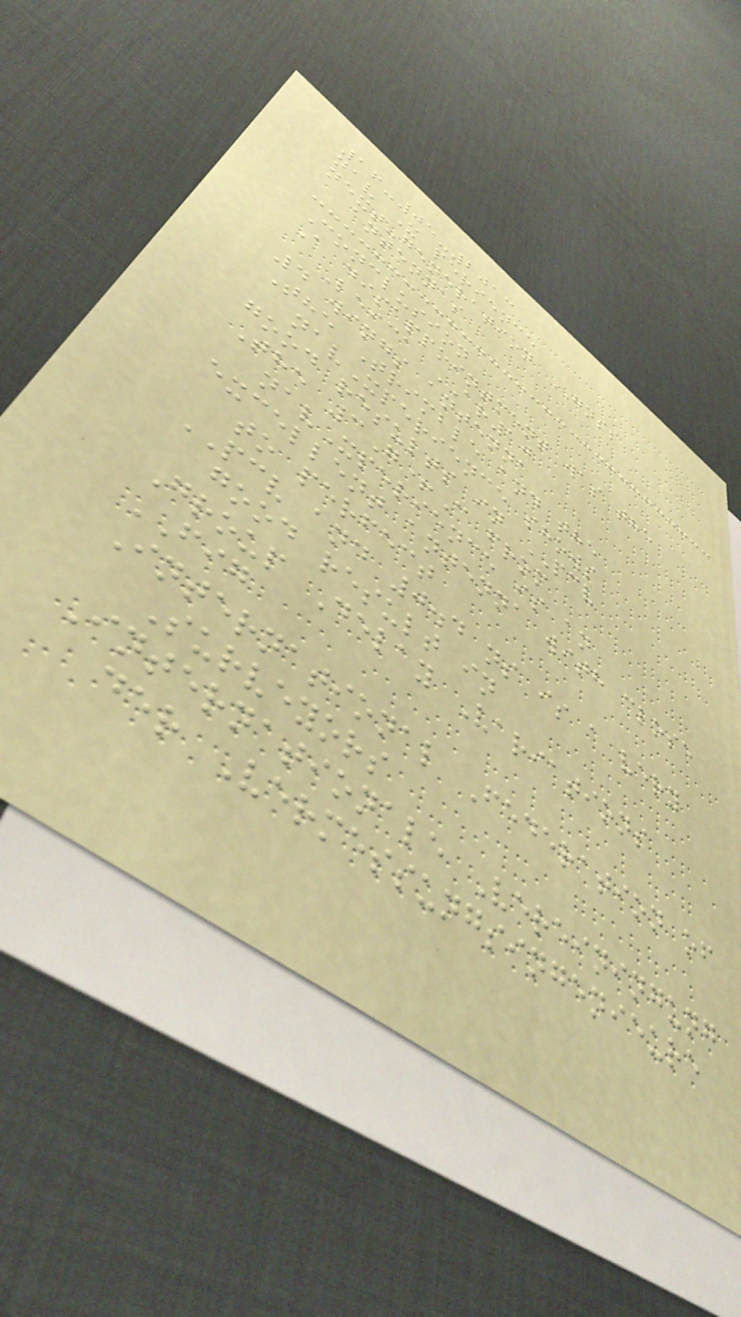16-05-2013
nav X perience
next-generation GNSS
antennas
Conclusion
A disappointment was the
Leica AR10
4 wings antenna
The Trimble and the
navXperience shows
good results in PCV
The 3G+C from
navXperience is an
excellent antenna with close
to perfect
PCV and 0.4 ns is a very
good result in
Group Delay Variations
FIG
International Federation of
Surveyors
Internationale Vereiningung
der Vermessungsingenieure
